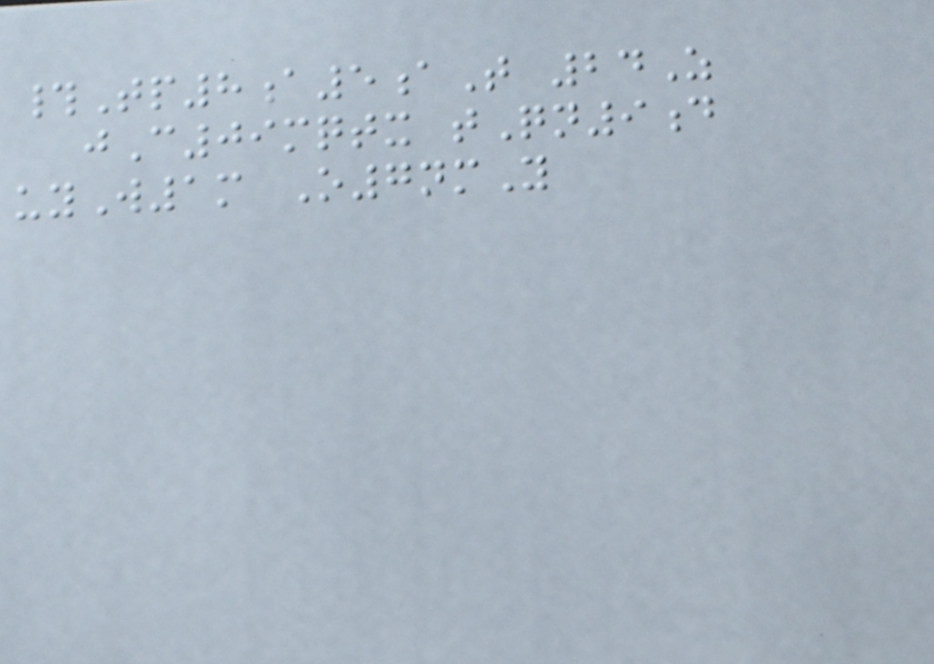#Tp8a5aT 24Z
jC09mqtx tQn9d
uyW1m O7nmY
